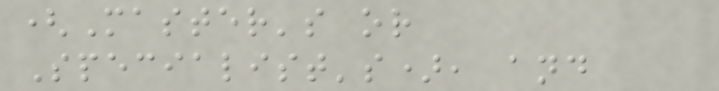(Master's or
Specialist's), and
